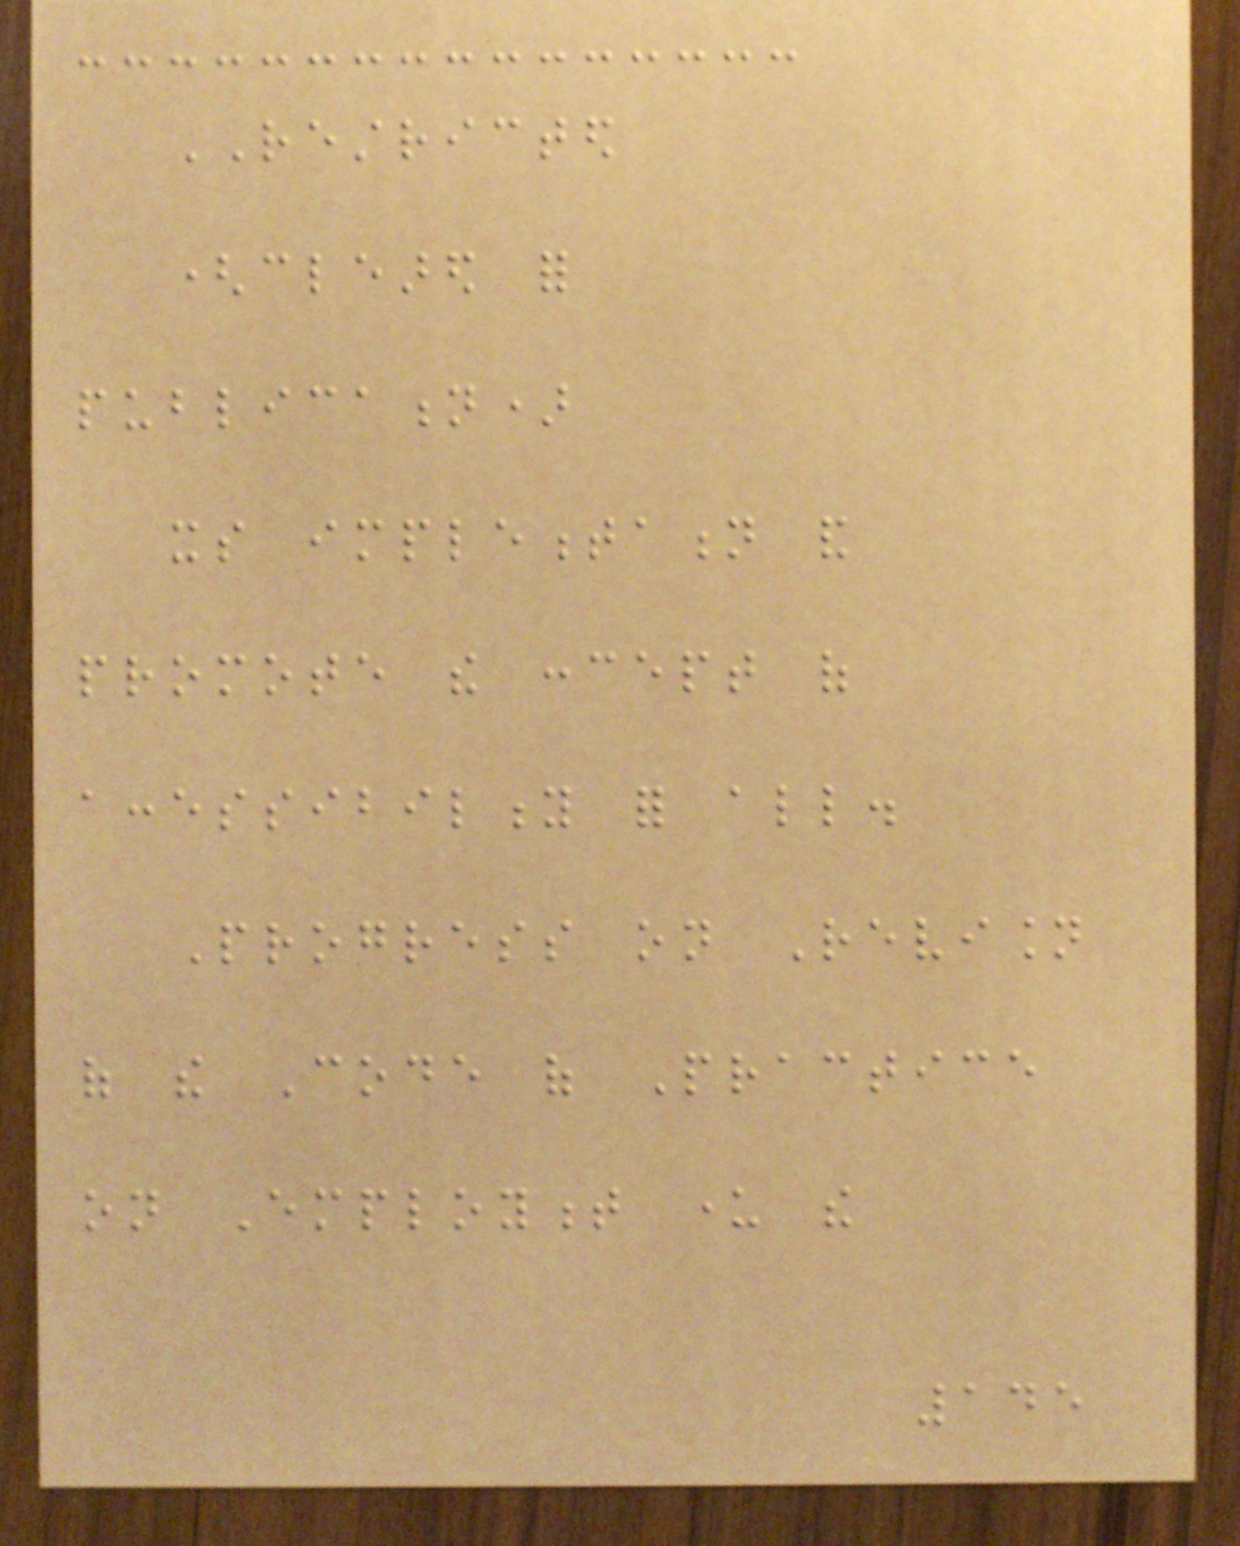RESTRICTED
(cleared for
publication)
its implementation and
promote the concept of
accessibility for all.
Progress on Revision
of the Code of Practice
on Employment under the
145
